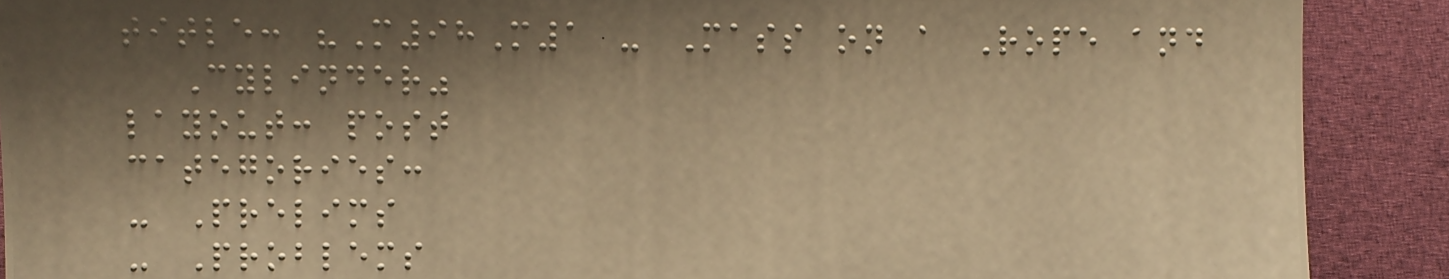title: "M98M1 - Mass on a Rope and
Cylinder"
layout: post
categories:
- Prelims
- Problems
